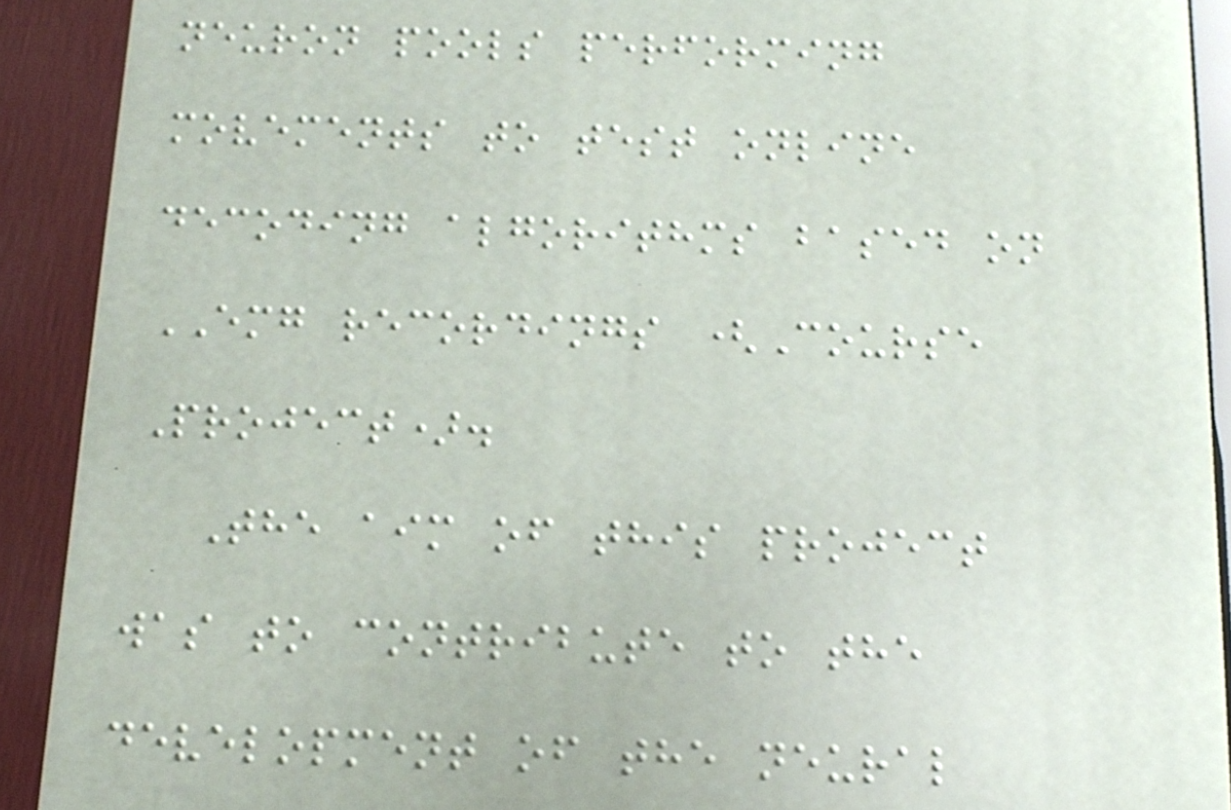neuron pools performing
movements to test online
decoding algorithms based on
EMG recordings (Course
Project).
The aim of this project
was to contribute to the
development of the neural
